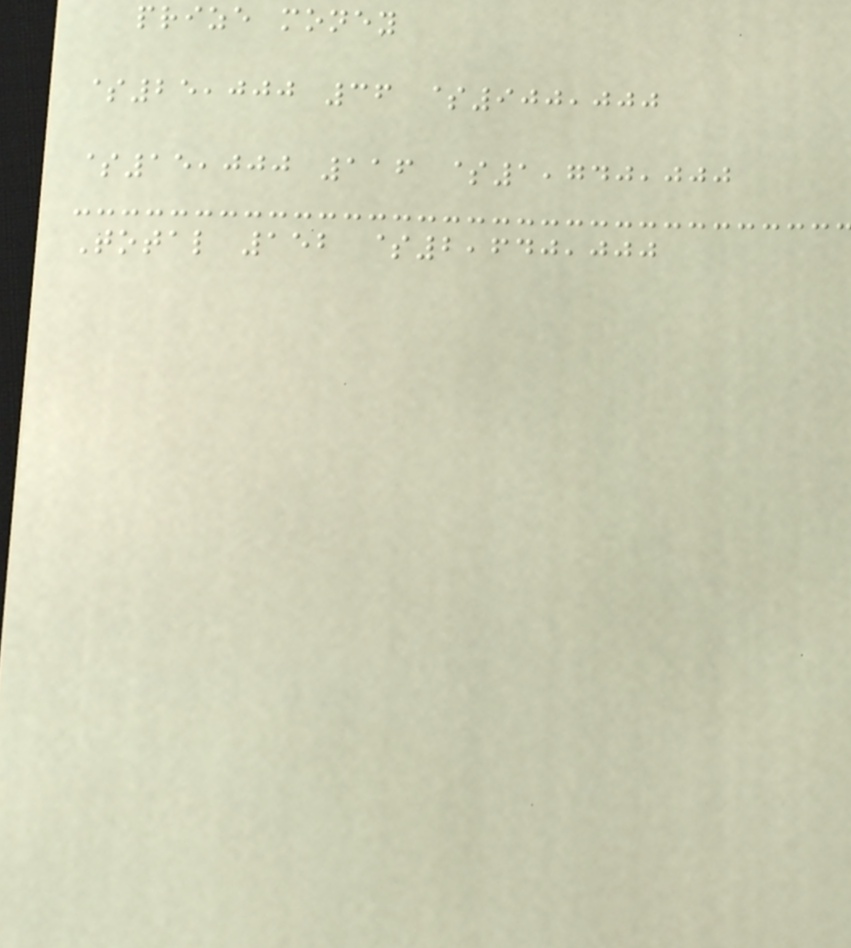prize money
$25,000 36 $900,000
$15,000 116 $1,740,000
Total 152 $2,640,000
